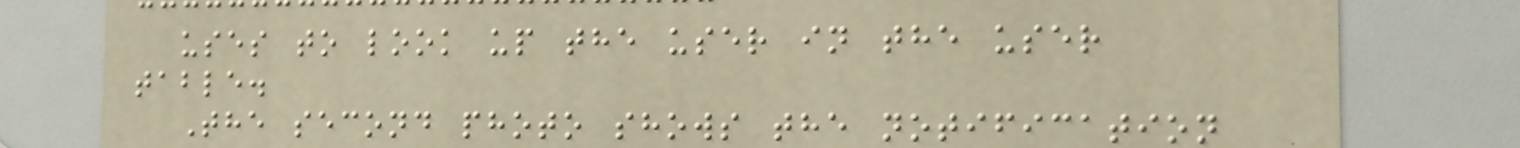uses to look up the user in the user
table.
The second photo shows the notification
